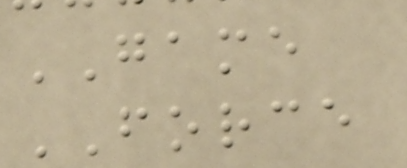GAME
FORCE
